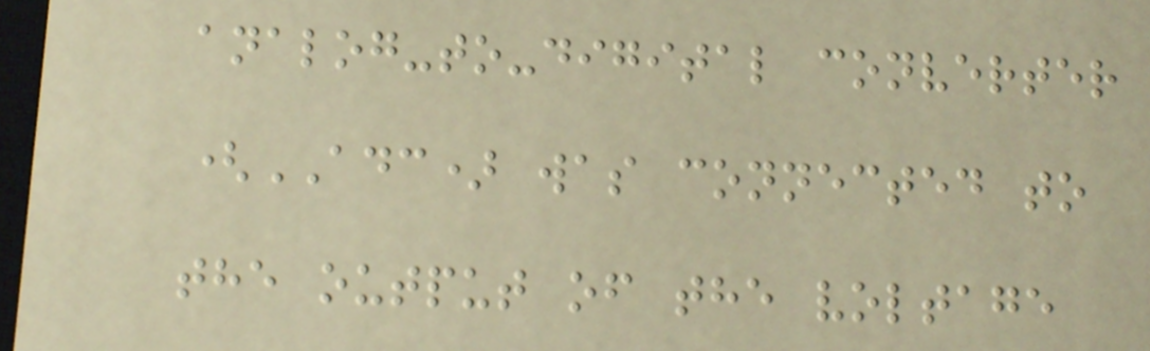analog-to-digital converter
(ADC) was connected to
the output of the voltage
